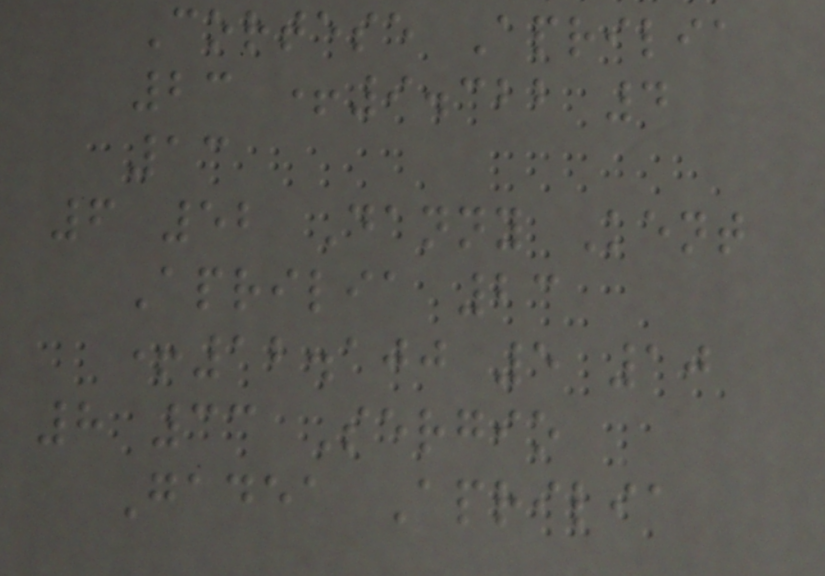Cortese Aprilia
23 +9.322 4
13
6 52 Danny Kent
Aprilia 23
+12.100 5 10
8 33 Sergio
Gadea Aprilia
